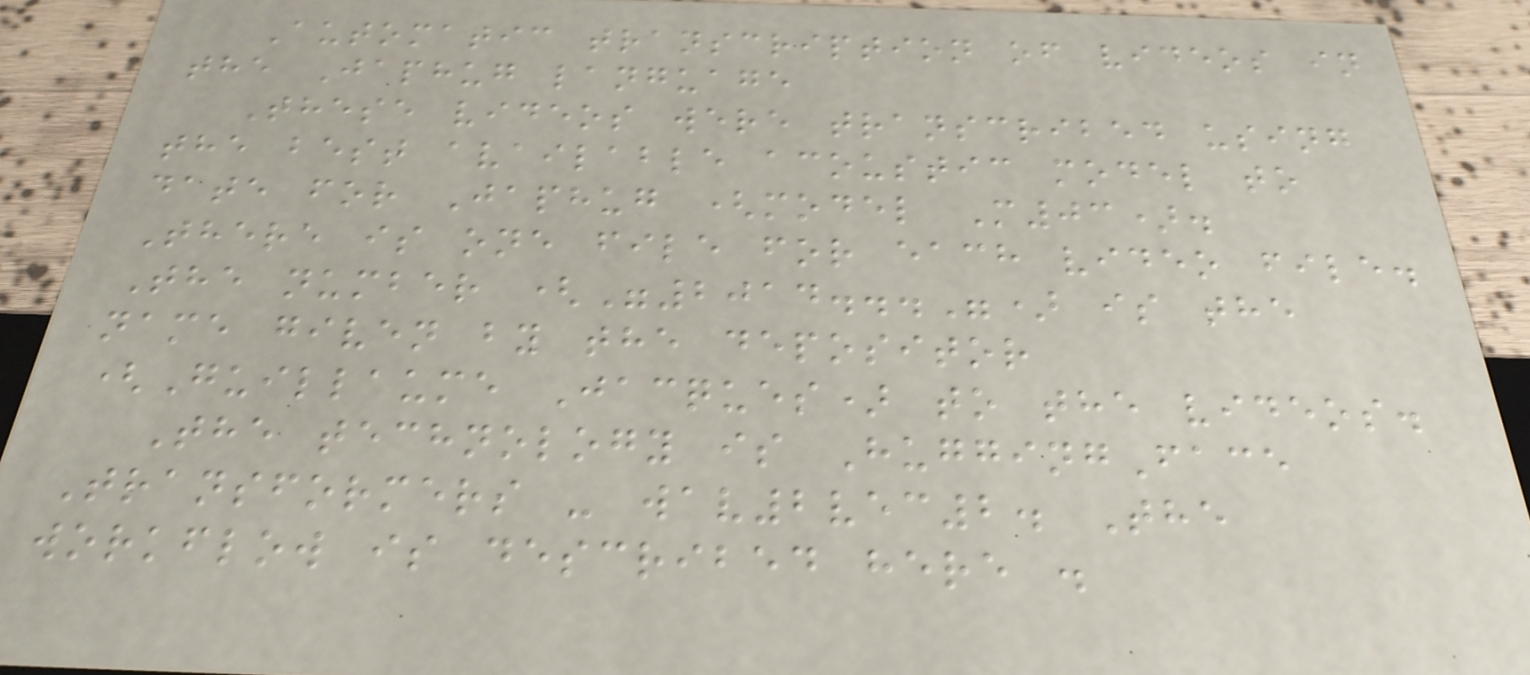Automatic transcription of videos in
the Japhug language
These videos were transcribed using
the best available acoustic model to
date for Japhug (model M03).
There is one file for each video file.
The number ("2014...") is the
name given by the depositor
(Guillaume Jacques) to the videos.
The technology is HuggingFace
Transformers - wav2vec2. The
workflow is described here .
